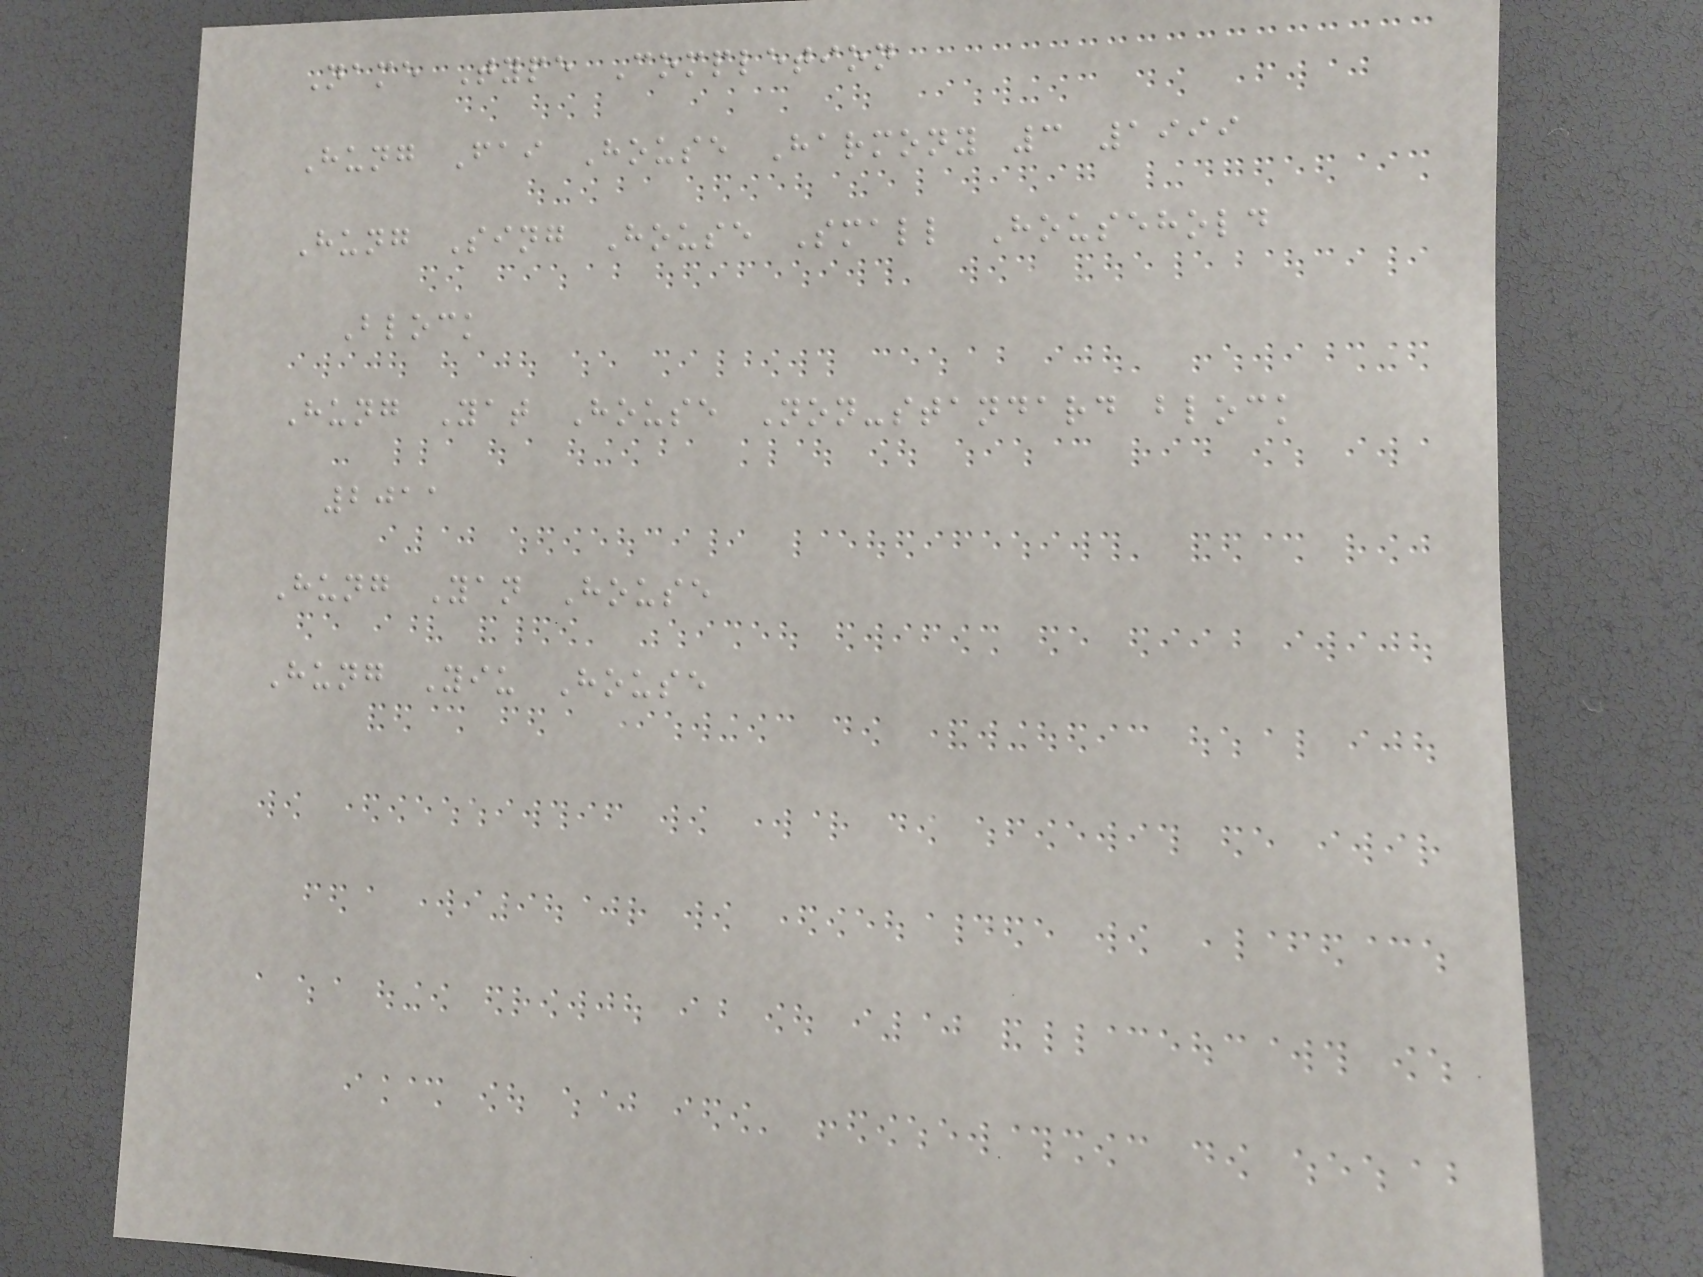Name Type Completion
Hung Fai House Harmony 3 1999
Hung Sing House Small Household
Block
Hung Yat House Non-standard block
2011
Hung Yan House
Hung Yiu House
